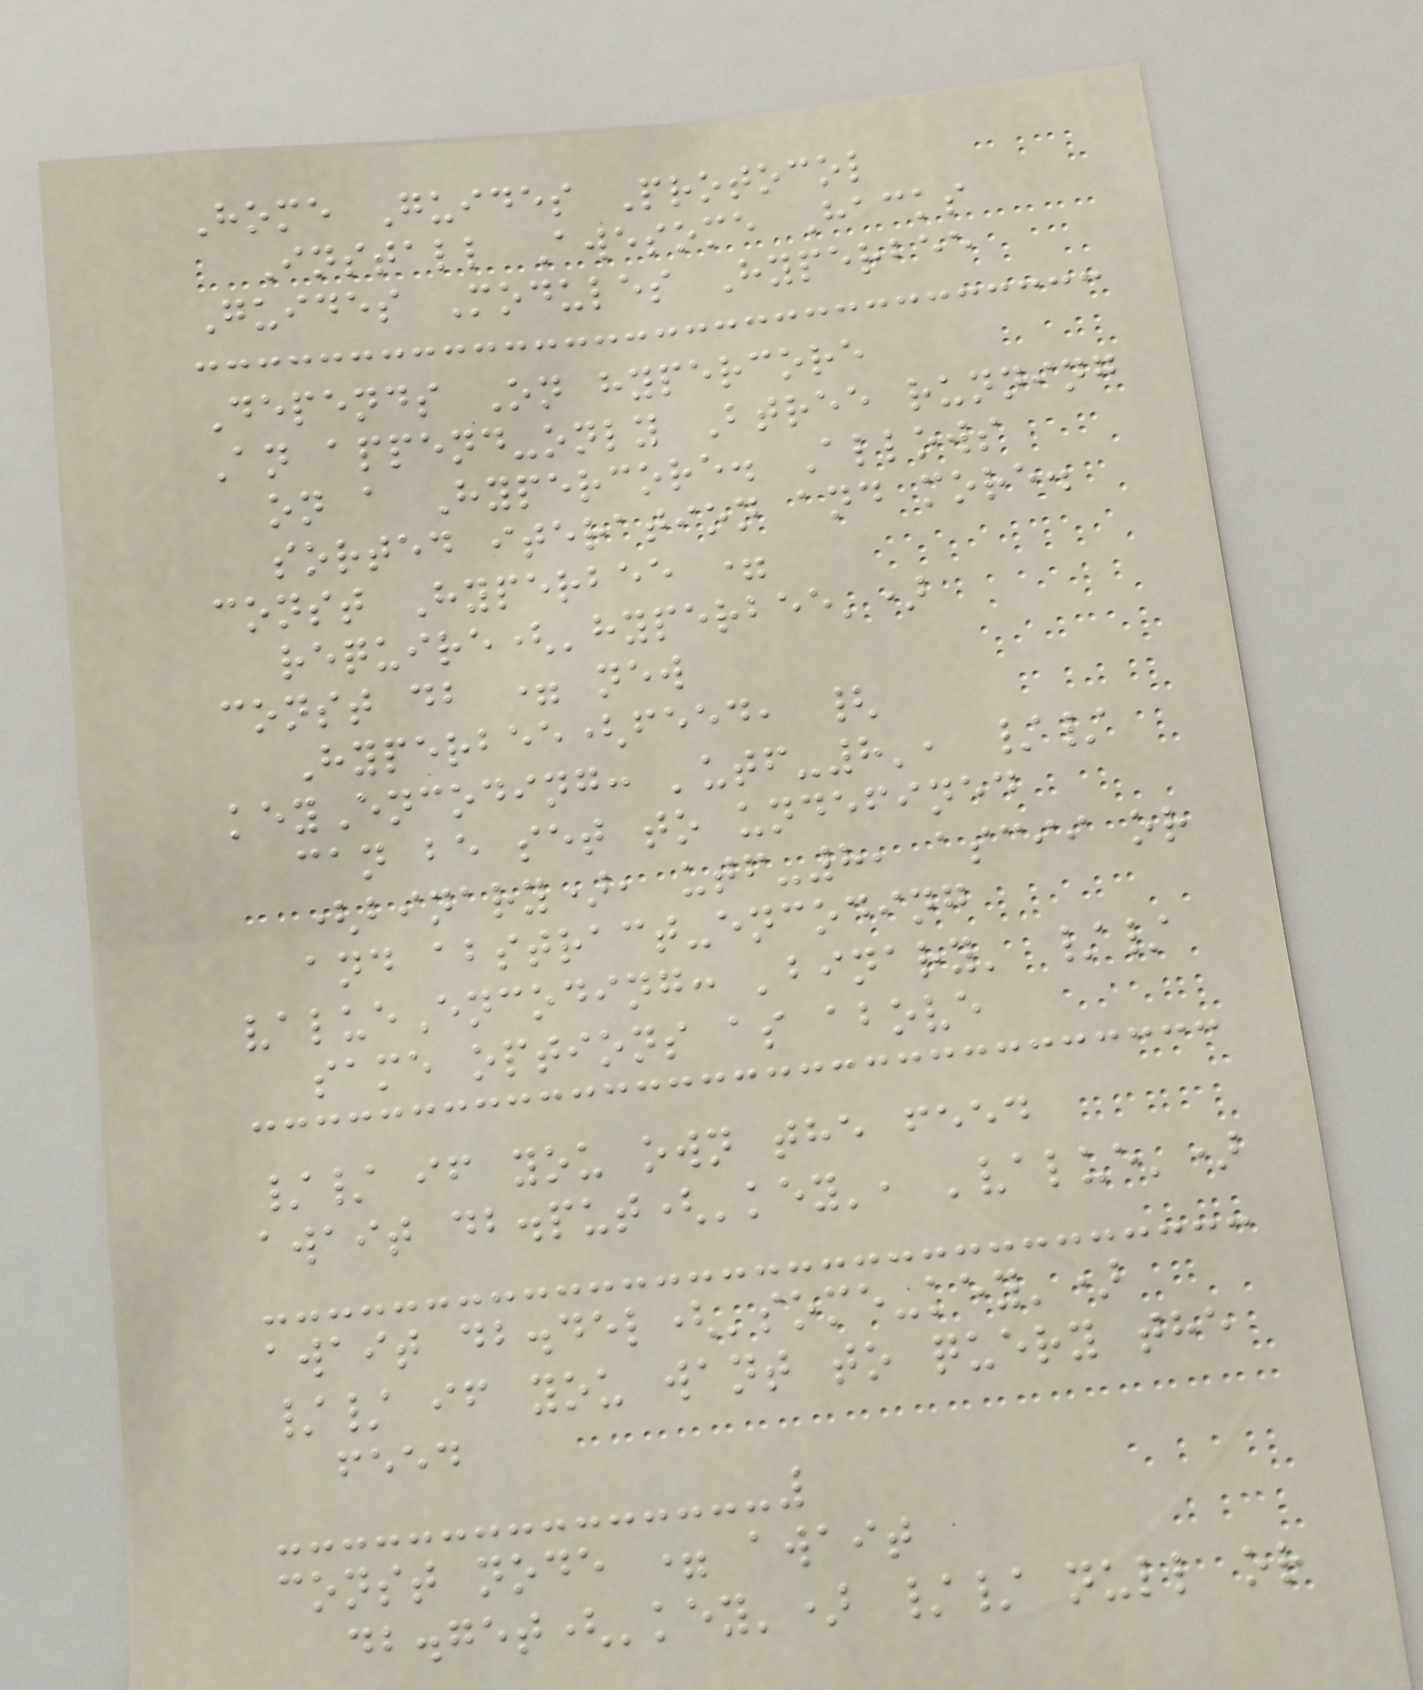Home Guides Protocol
Install Awesome Hacks
Guides Modules Hyperbee
Depends On hypercore
An append-only Btree running
on a Hypercore. Allows
sorted iteration and more.
const Hyperbee =
require('hyperbee')
const db = new
Hyperbee(feed, {
keyEncoding: 'utf-8', //
can be set to undefined
(binary), utf-8, ascii or
and abstract-encoding
valueEncoding: 'binary' //
same options as above
// if you own the feed
await db.put('key', 'value')
await db.del('some-key')
// if you want to query the
feed
const node = await
db.get('key') // null or
